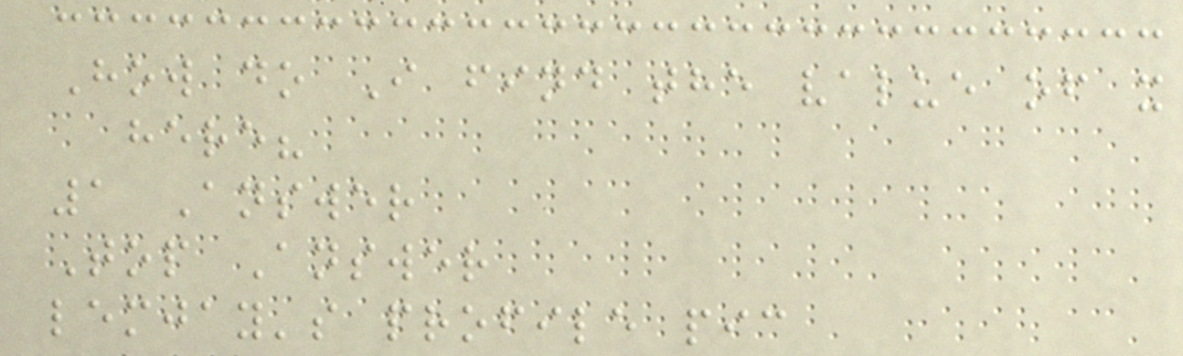How do I find the value of x
here?
1 Answer
Top Answer
lemjay's profile pic
